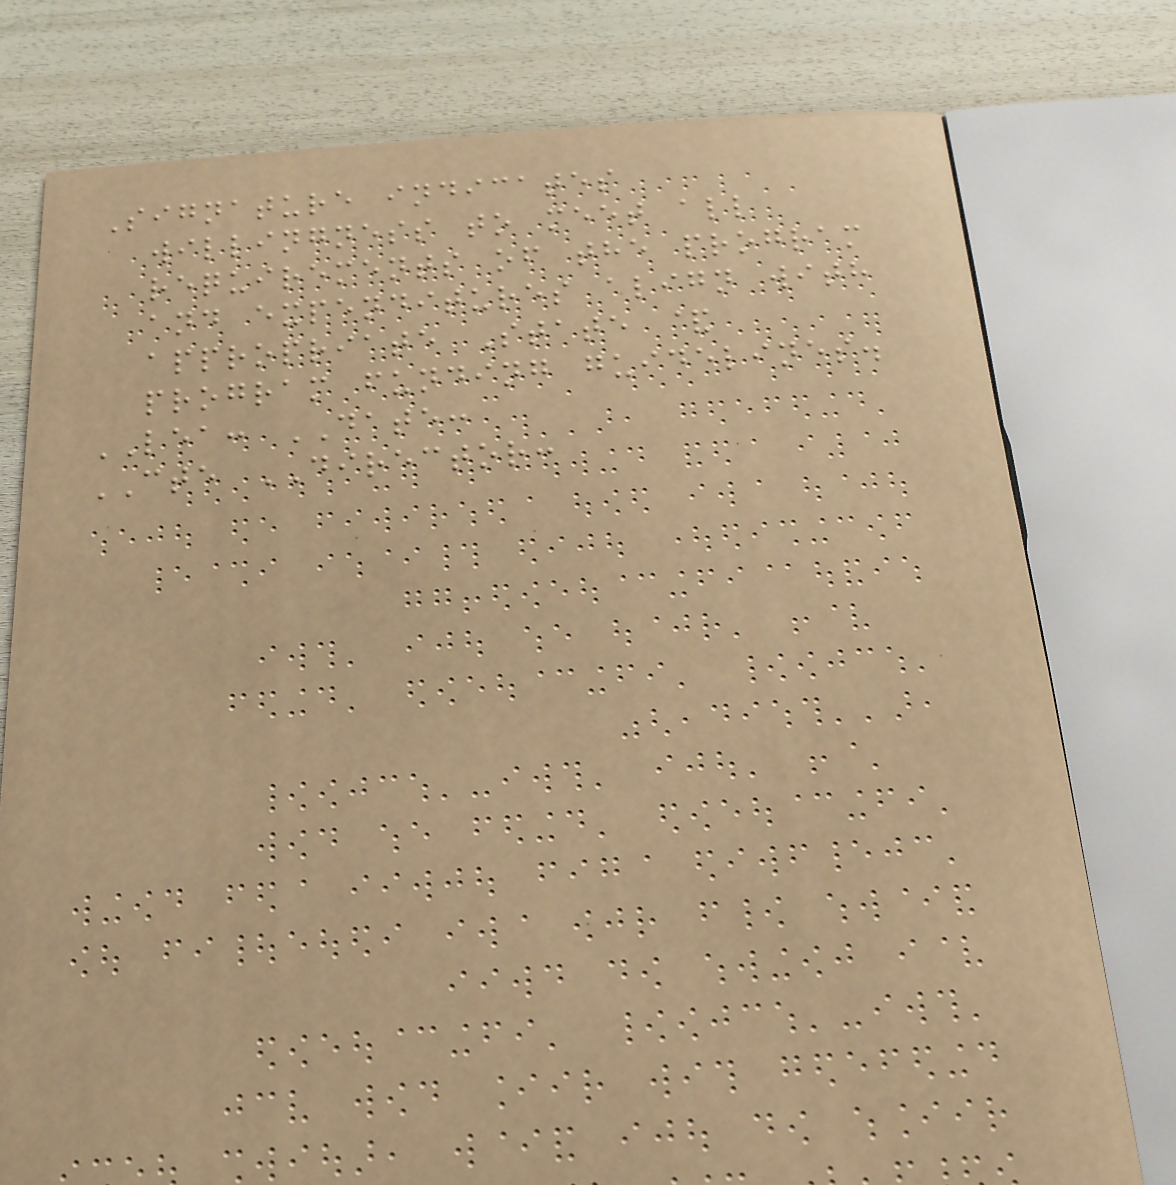Signature indicates
willingness to meet all
requirements of the program
and expenditures align with
appropriate State &
program funding guidelines.
LEA: DATE:
CTE DIRECTOR:
